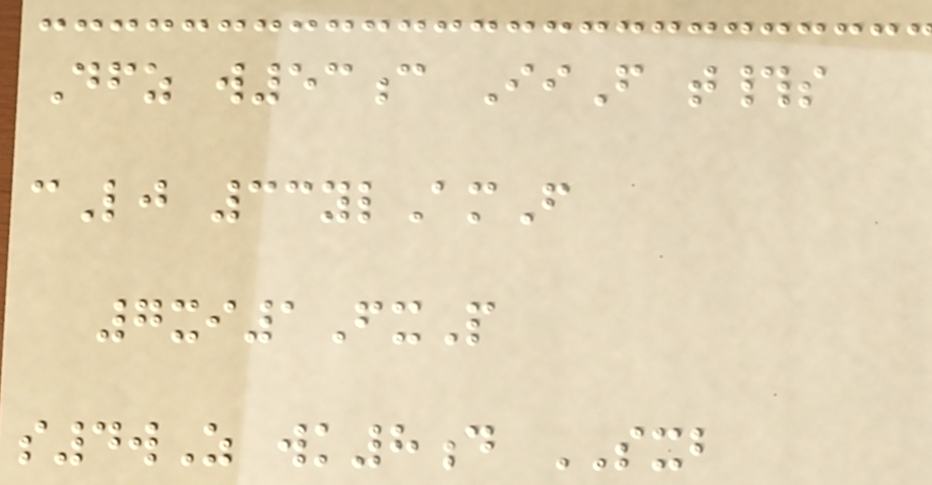Dfz w53c IiF t#s
cLj 33ylAmF
7xi1FxP
s4wZ wk8d SXB
